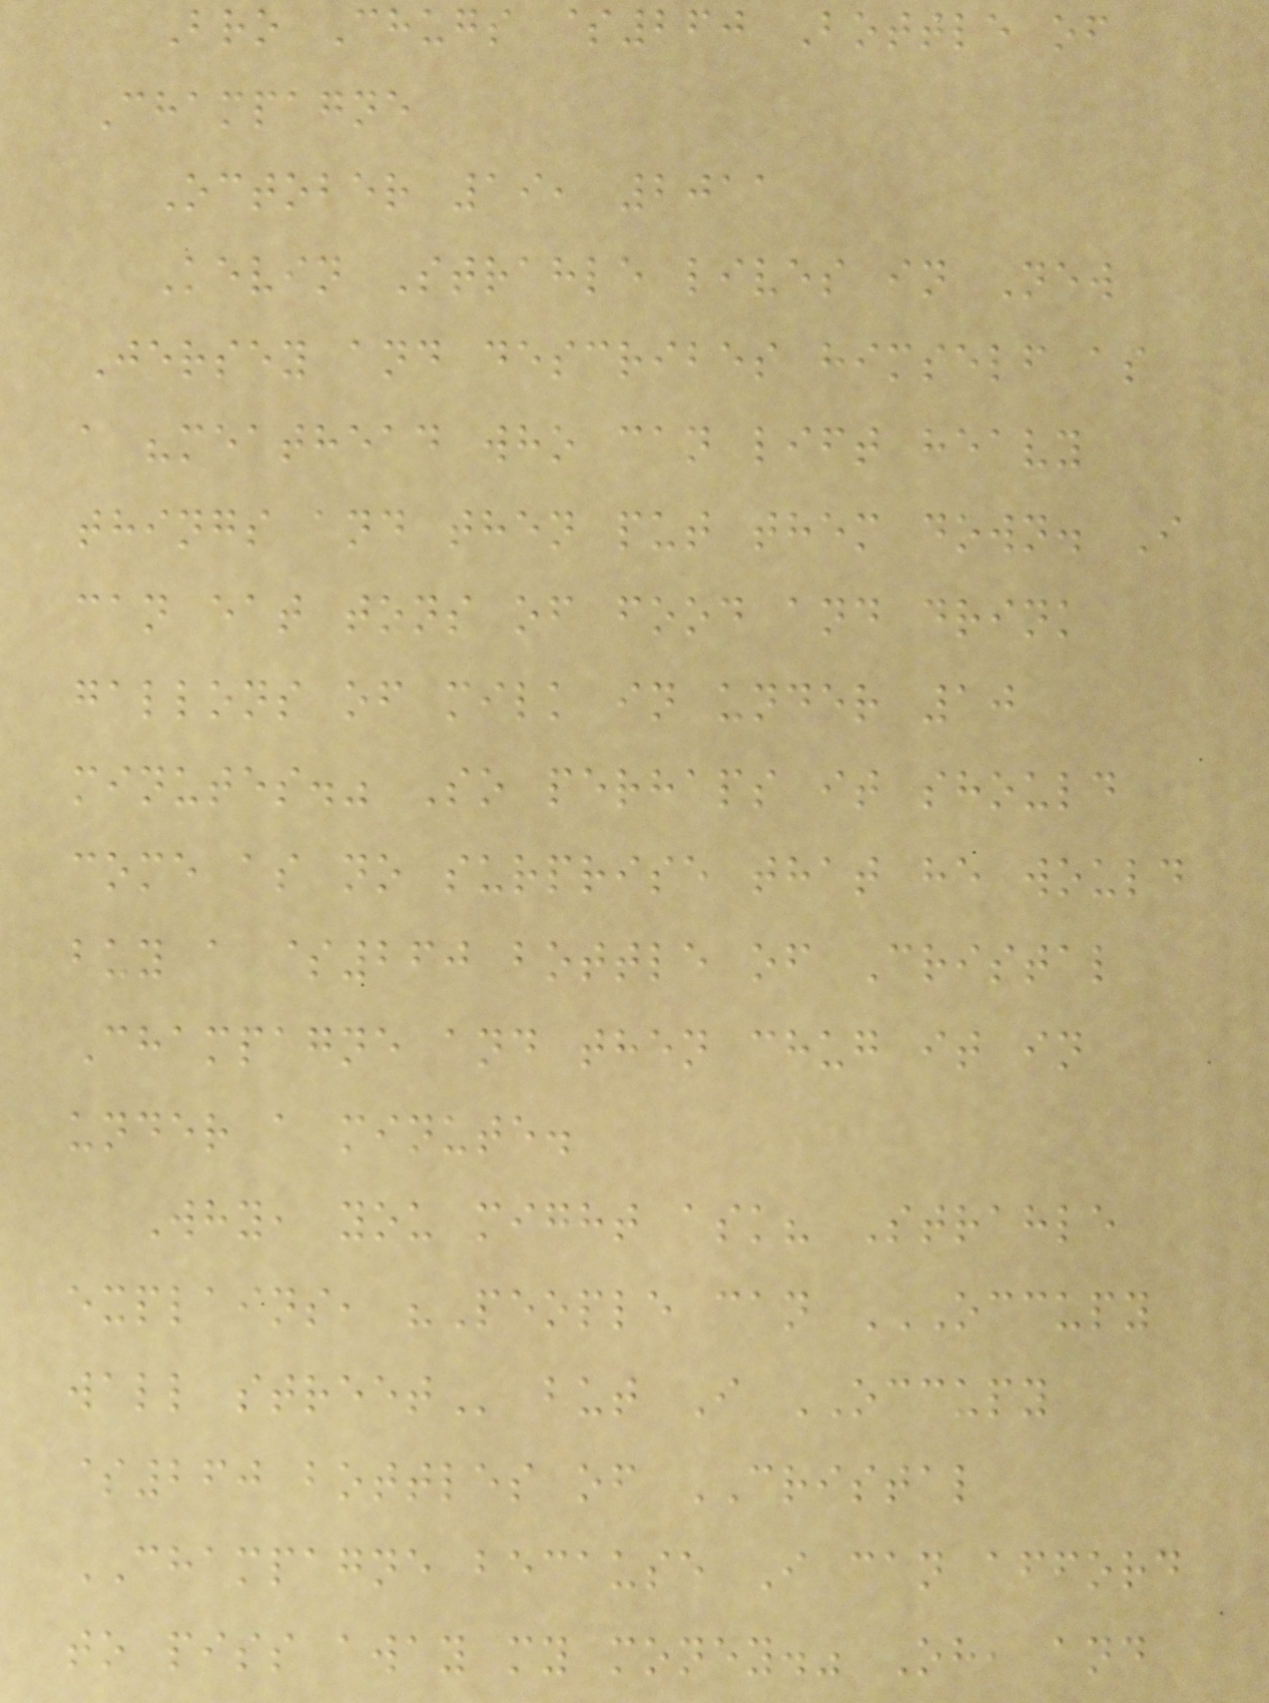Bro Chugs $260 Bottle of
Champagne
October 19, 2011
Kevin Strahle lives in New
Jersey and describes himself as
a "meathead who can lift heavy
things and then put them down. I
can eat tons of food and drink
gallons of milk in under 10
minutes." So perhaps it should
come as no surprise that he would
buy a $260 bottle of Cristal
Champagne and then chug it in
under a minute.
Why, you might ask? Strahle
explains, "People can OCCUPY
WALL STREET but I OCCUPY
$260 bottles of CRISTAL
CHAMPAGNE because I can afford
to piss away my money." Oh, and
